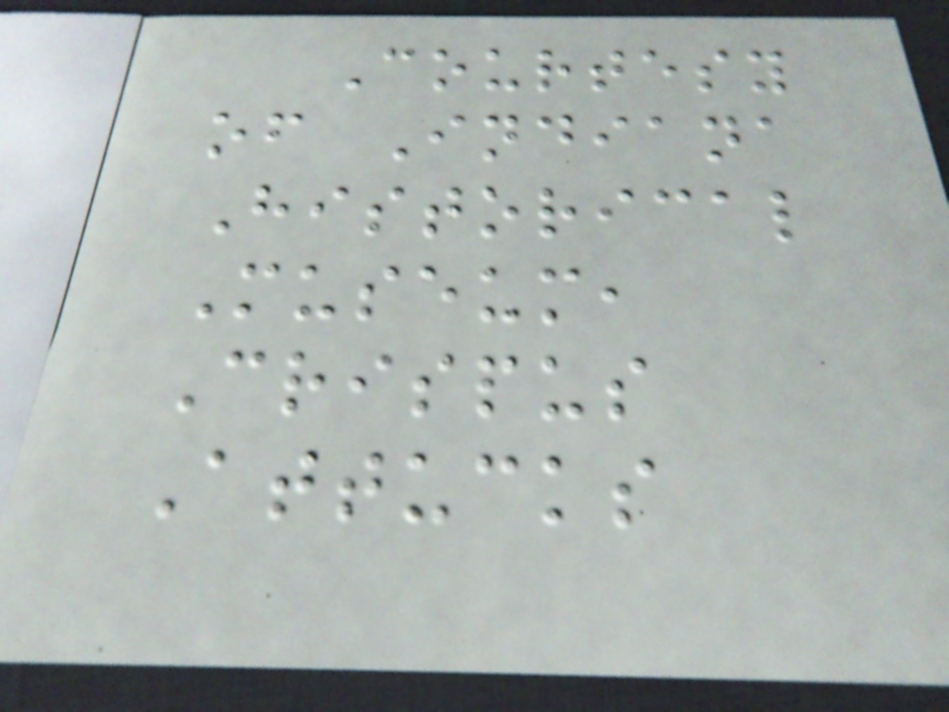Courtesy
of Indiana
Historical
Museum,
Crispus
Attucks
